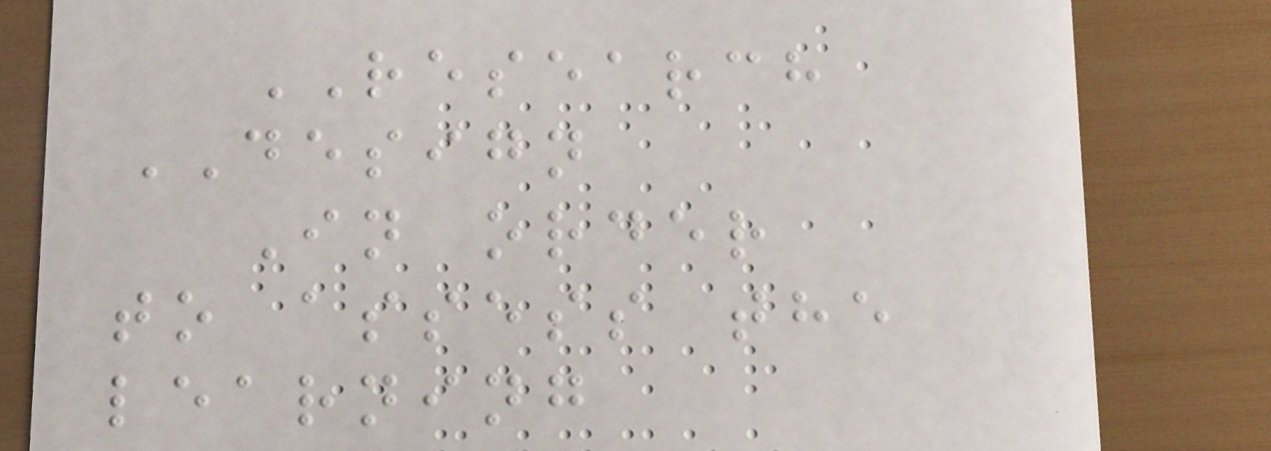RESEARCH
DESIGN
In order
to assess the
learning
